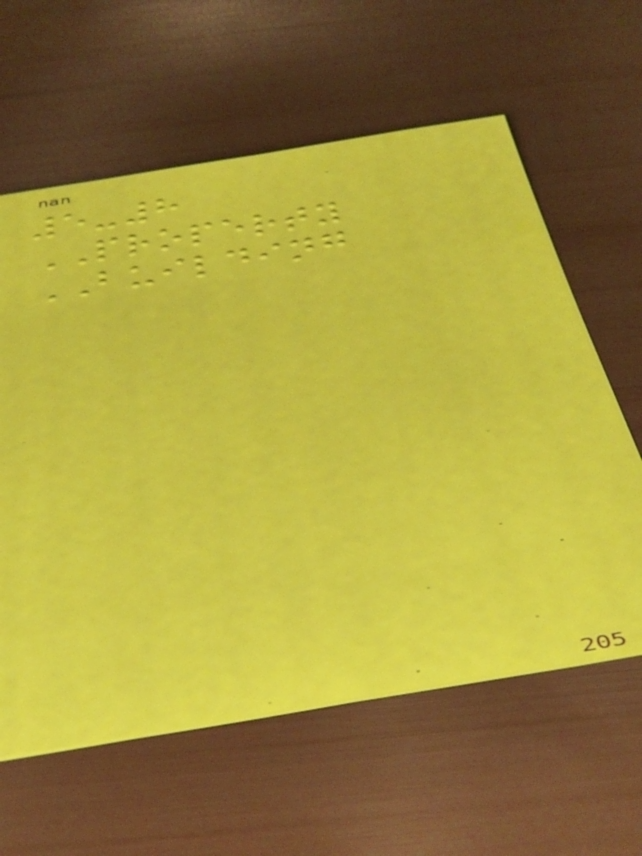5-8
PROPERTY
BUILDING
